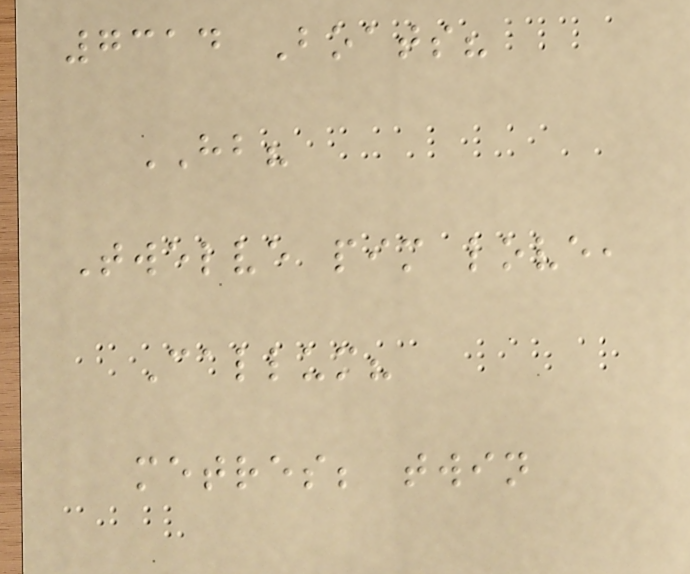7314 Boats?
HB?
Twelve pim love,
Callum?
metres; twin
